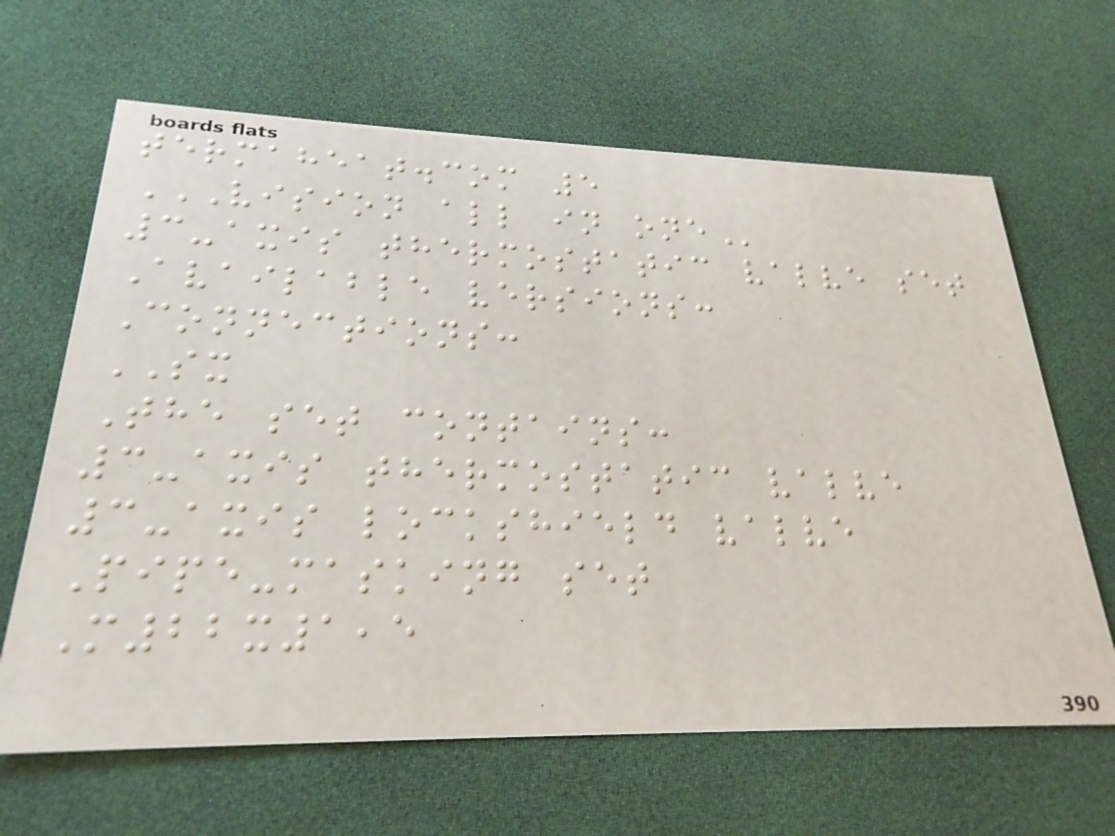termaheat.com 5
VISION ALL IN ONE
3-axis thermostatic valve set
Available versions:
Connections:
SX
The set contains:
3-axis thermostatic valve
3-axis lockshield valve
Pipe-masking set
M22x1,5
